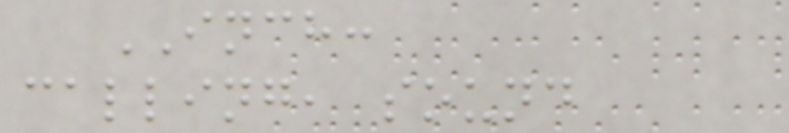INCH:
calling, sound
